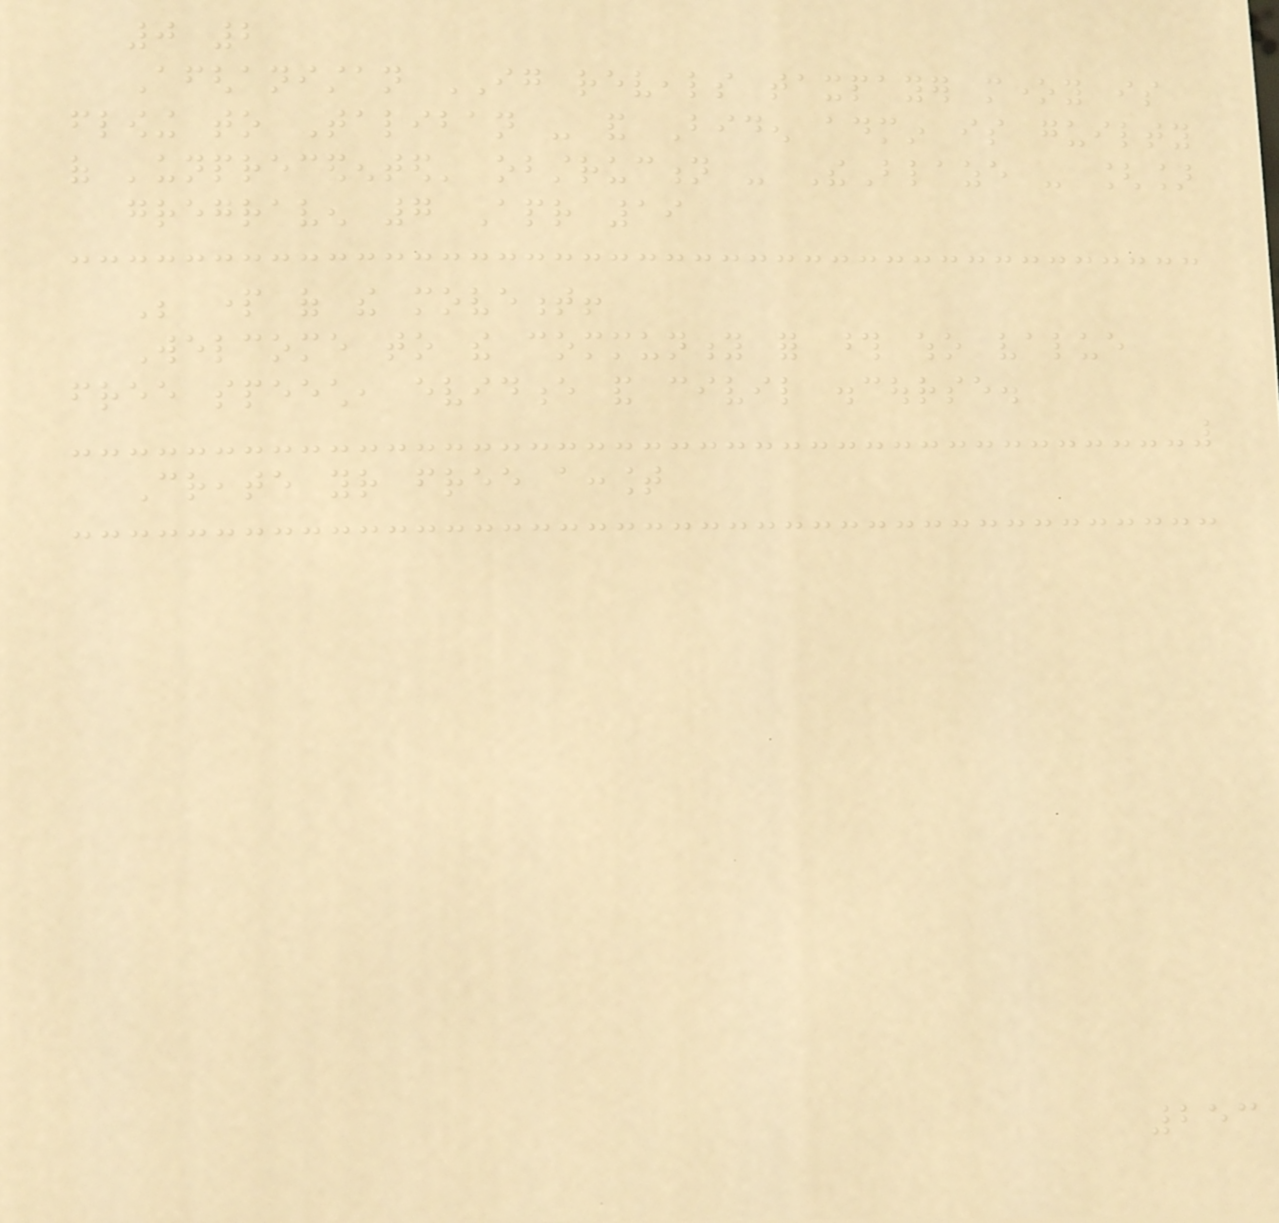0 2
Afghanistan IG reveals taxpayer money is
flowing to Taliban - and Biden admin is guilty
of 'unprecedented' obstruction - TheBlaze - []
gregraven 7 Apr 19
Be part of the movement!
Welcome to the community for those who value
free speech, evidence and civil discourse.
Create your free account
253
